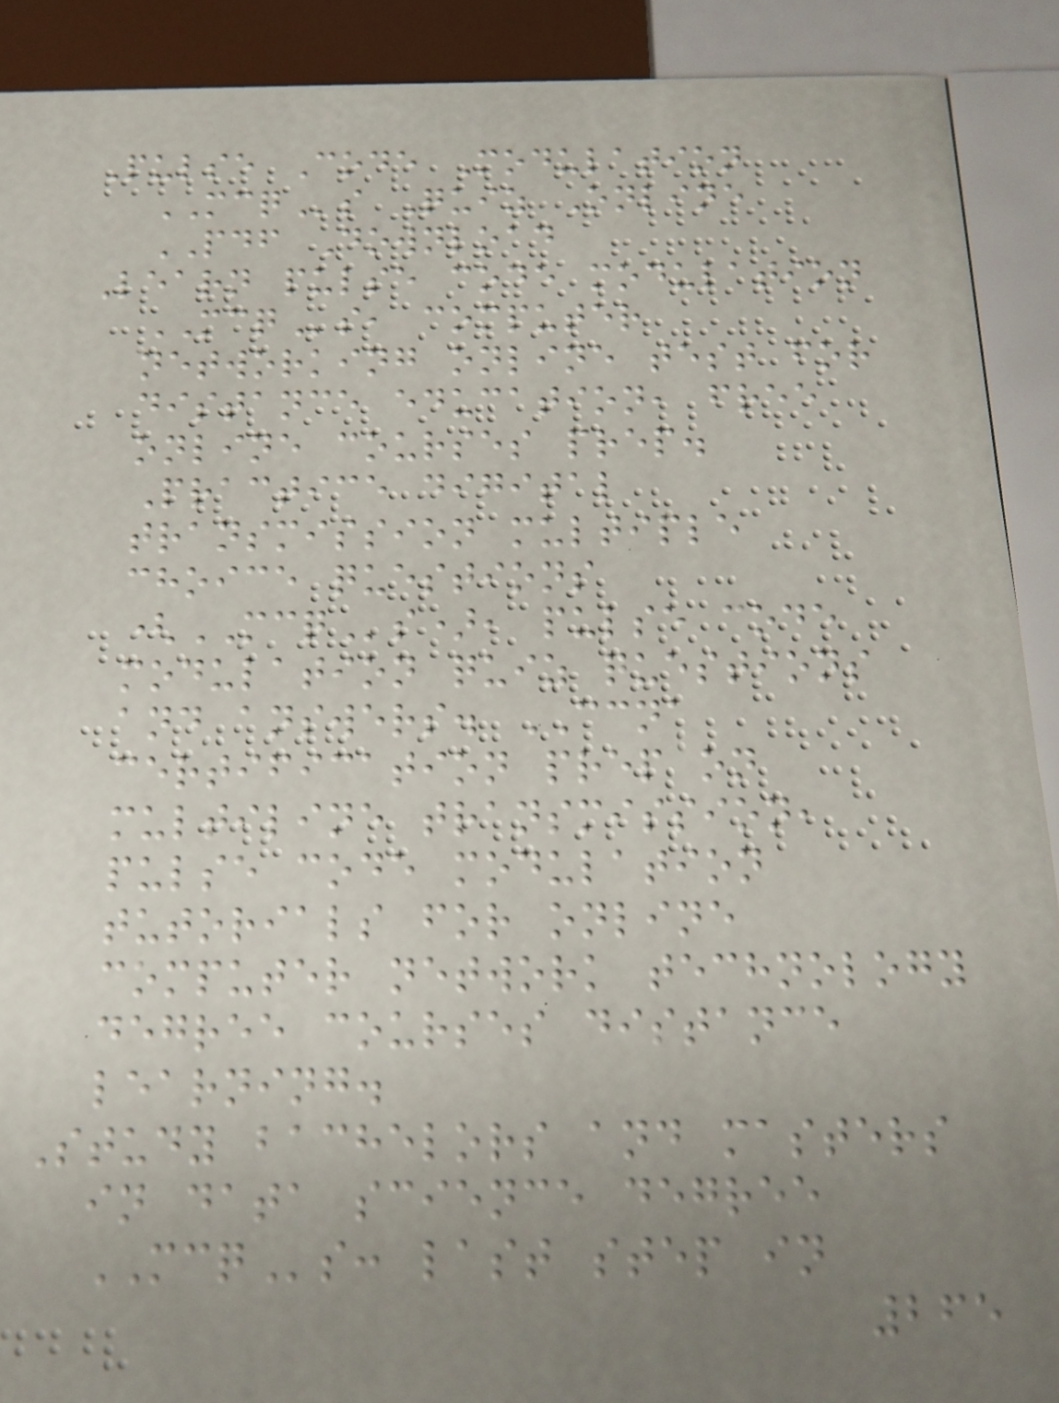Pulse Code Modulation
MCQs Quiz Online
PDF Download
Learn pulse code modulation
MCQs, computer
networking online test for
distance education, free
online courses prep.
Practice digital
transmission multiple
choice questions
(MCQs), pulse code
modulation quiz questions
and answers. CCNA
certification prep on
multiline transmission,
pulse code modulation
tutorials for online
computer network technology
degree courses distance
learning.
Study bachelors and masters
in data science degree
MCQs: last step in
265
